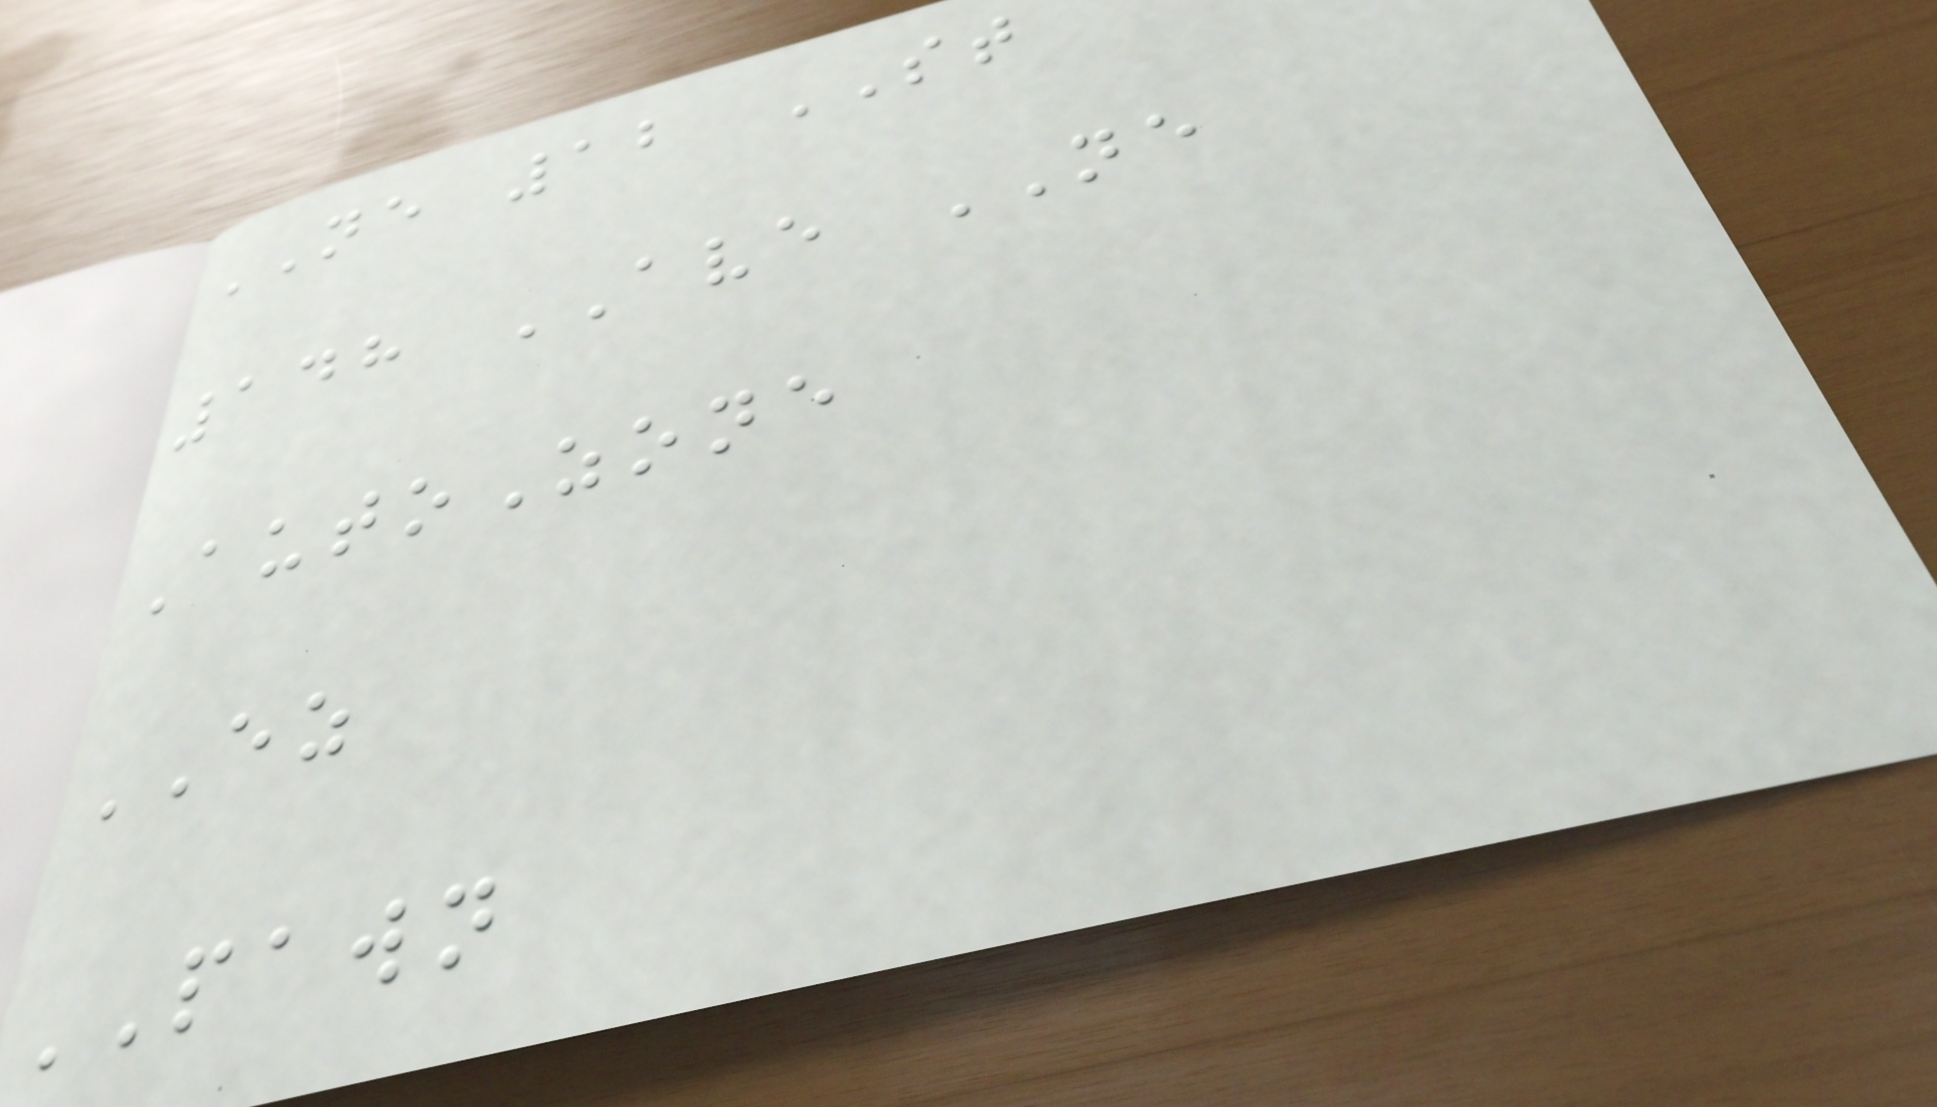NE 12 ST
148 AVE NE
AutoZone
EZ
PAWN
